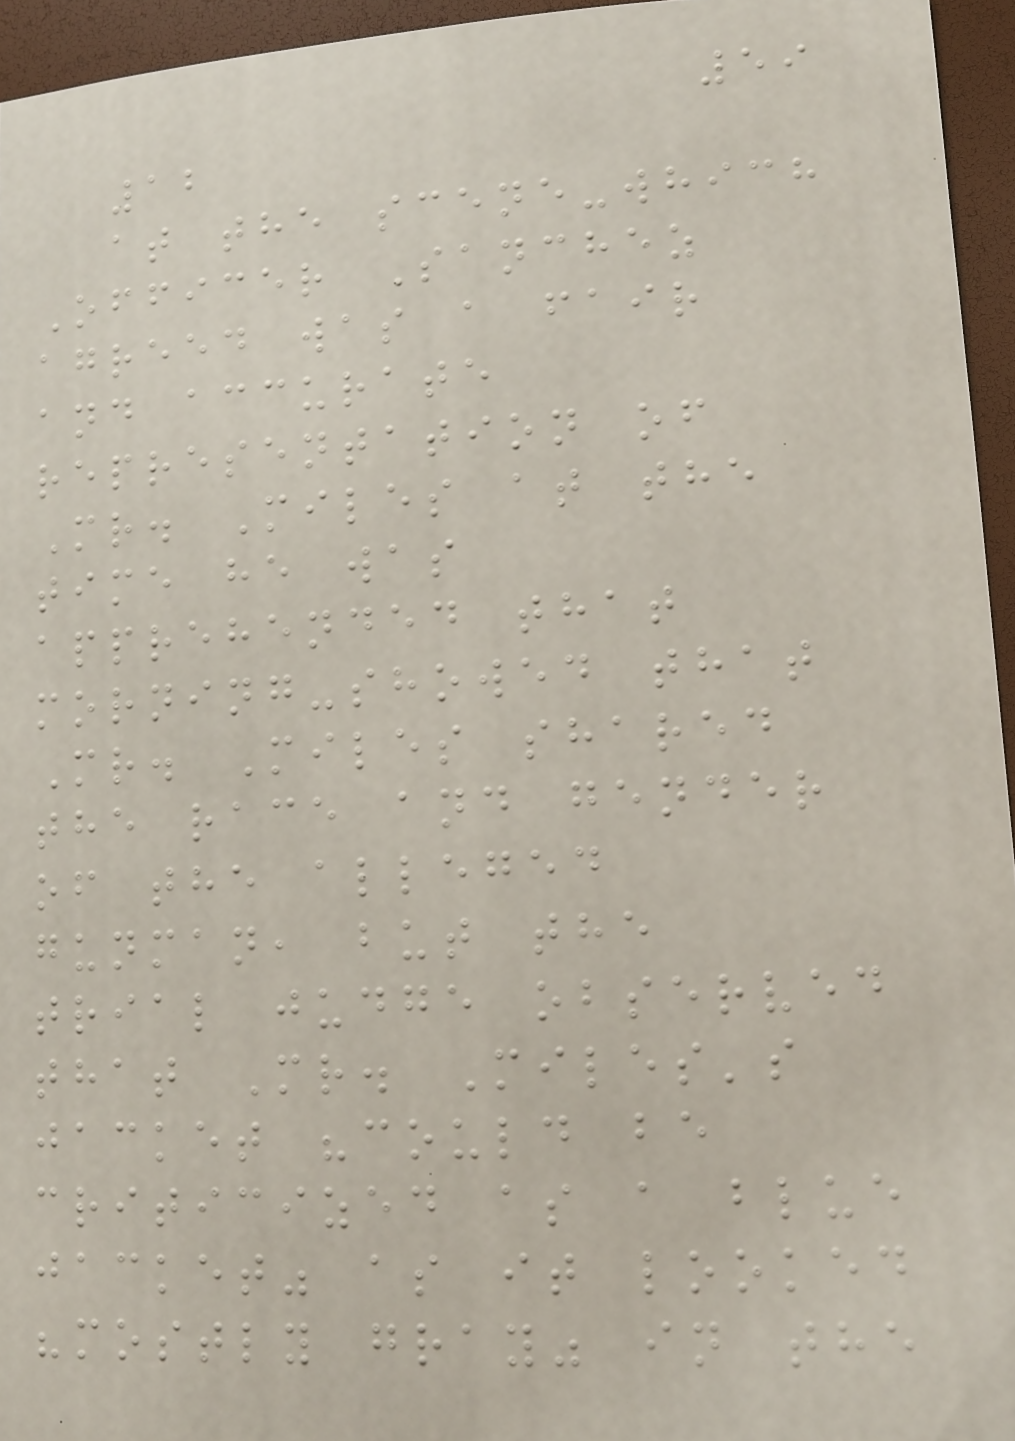59
12
at the scene-which
Officer Sanchez
agreed was a fair
and accurate
representation of
Mr. Miles at the
time he was
apprehended that
morning-showed that
Mr. Miles shared
the race and gender
of the alleged
gunman, but the
trial judge observed
that Mr. Miles's
jacket "could be
criticized as a blue
jacket" as it looked
"mostly gray" in the
